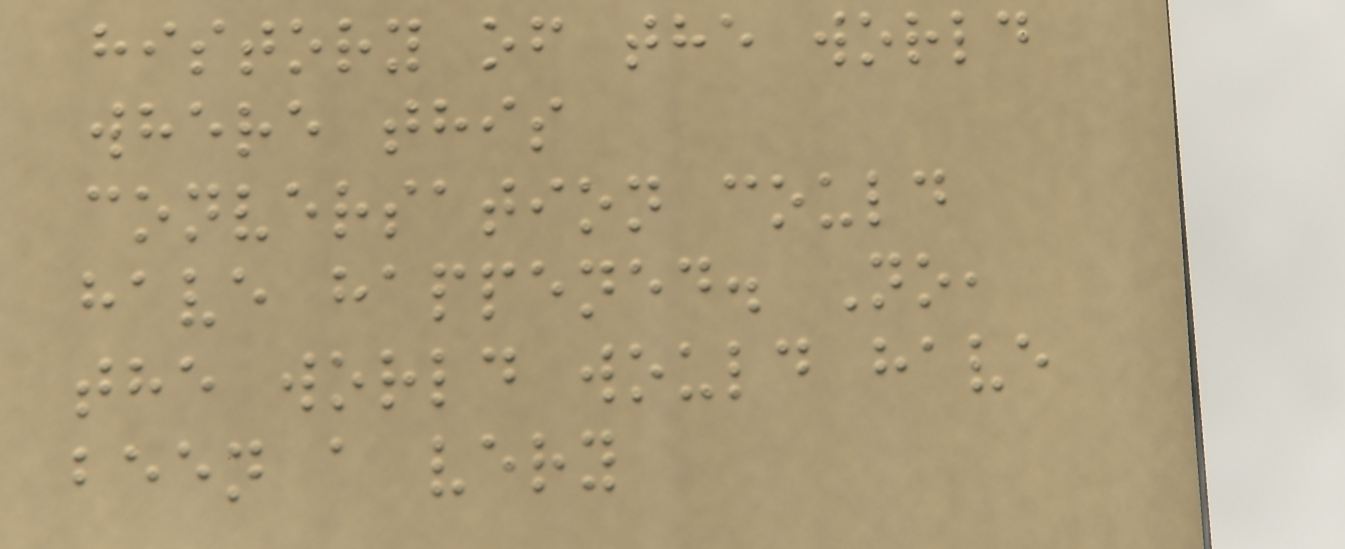history of the world
where this
conversation could
have happened. No,
the world would have
been a very
